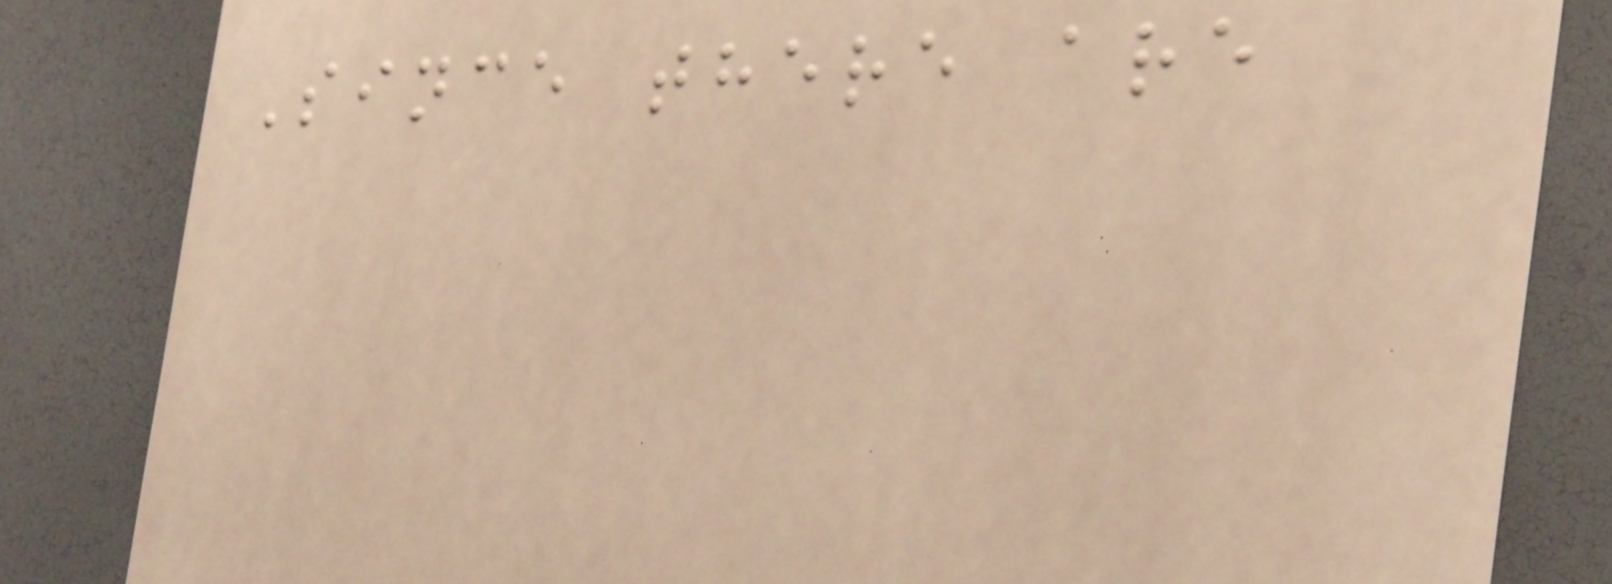Since there are
